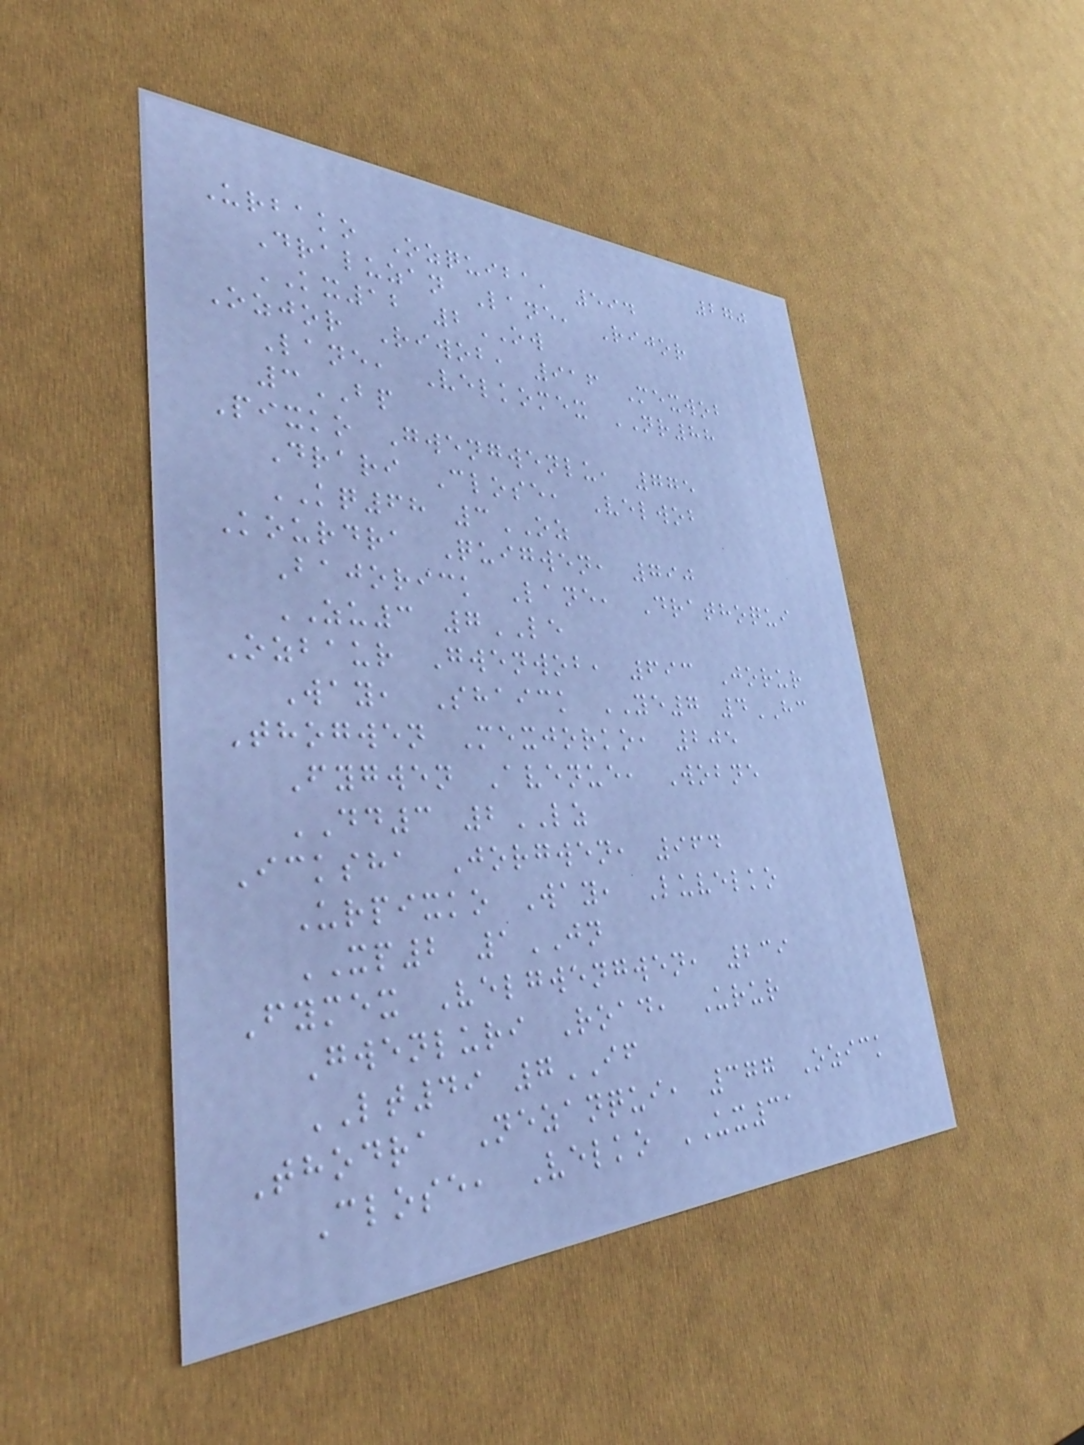270
Urbako Ozquiba, 594
Draluzan Lane, Rijor
KX12 2OW
Ozjor Riwob, 916 Mexwob
Lane, Velkomex NR88
3BP
Pixko Gwengwenlu, 775
Drari Close, Velwob
KQ68 3OZ
Kourdra Quigwen, 790
Bajorick Lane, Drathoqui
ZU3 7LE
Ozbaur Gwenwob, 693 Jorur
Way, Shaick YE7 4HC
Thogwen Mexjorko, 205
Fygwen Avenue, Wobne
DD3 2LZ
Icksha Jorgwen, 964
Urpixko Way, Luvelko
XP2 1JN
Fymex Velgwengwen, 239
Gwenluri Road, Urur
LT49 7IF
Thodra Nezanqui, 377 Ozick
Close, Velko UX31
